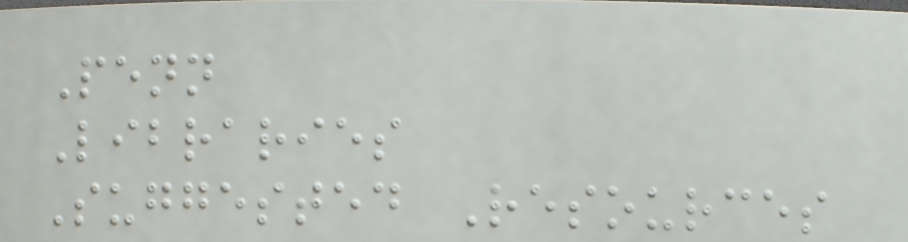Penn
Libraries
Suggested Resources
